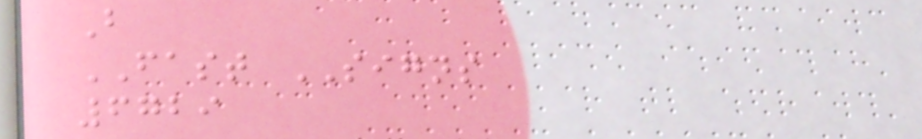B
FAST SIGNS
6729
